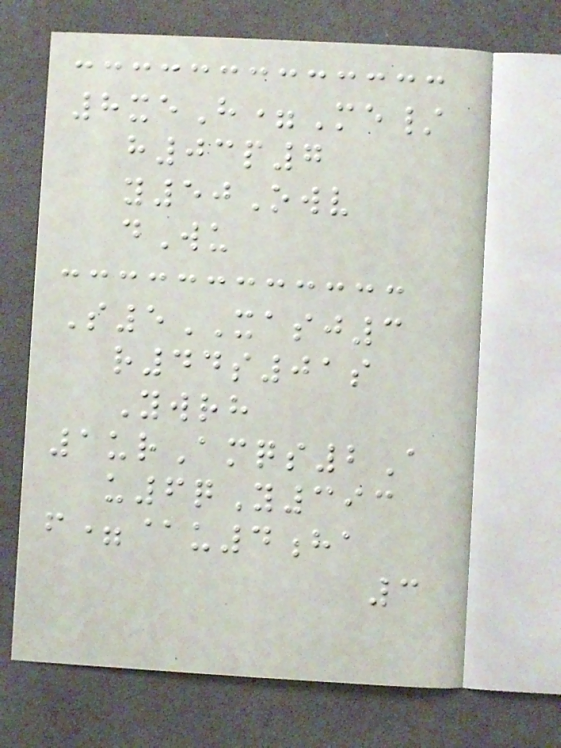8xeH=Me/
h03p7
y50Owv
dWu
S5XASJ3
r44s01s
Ywrh
1urAmqs2A
u6qY393
f=@u4ha
3
